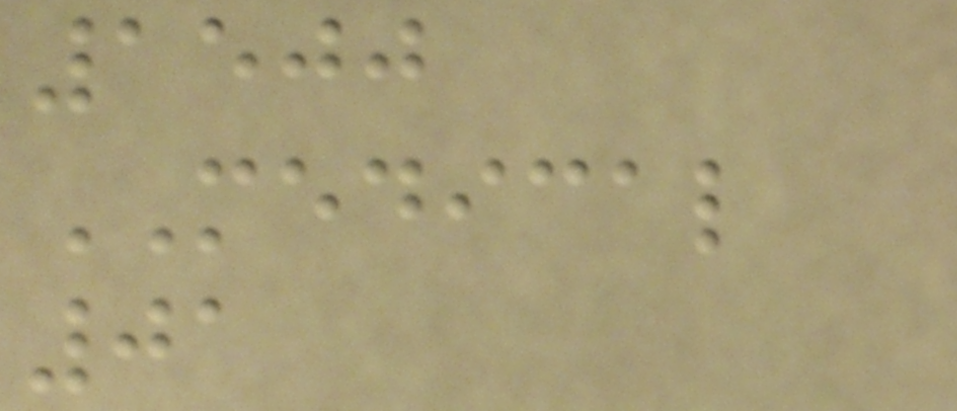1500
MEDICAL
01
